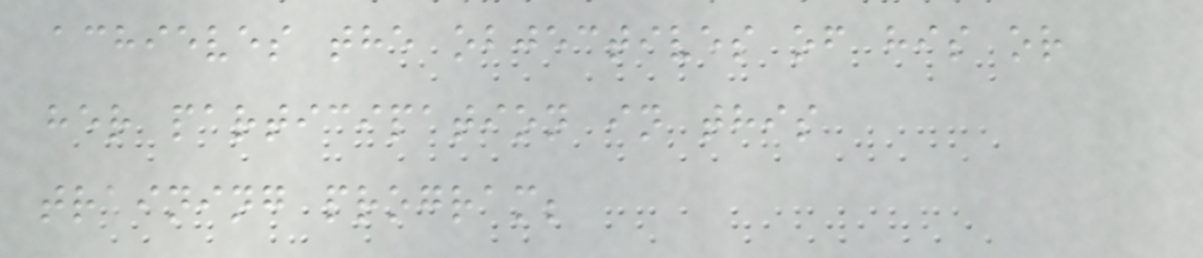achieves the objectives of his or
her participation in this
training program;
